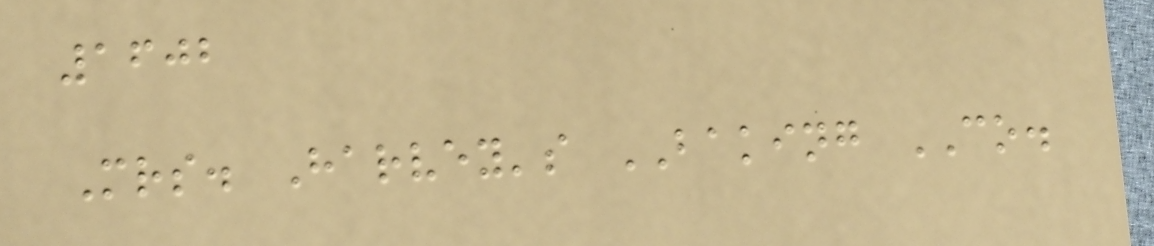1602
Mrs. Harvey's BAKING CO.
